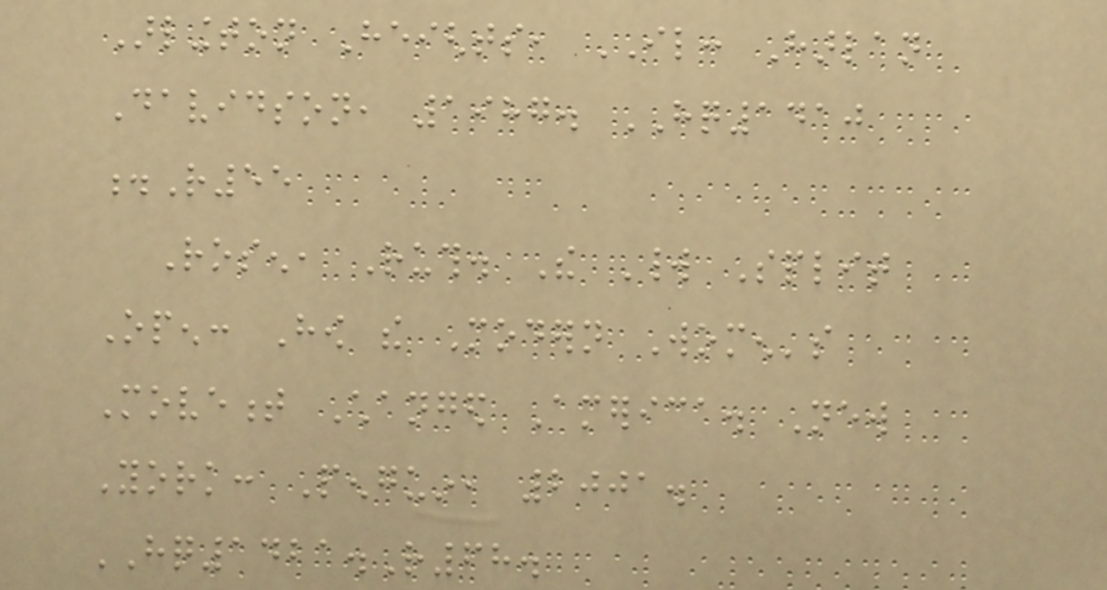Arlington Heights, IL: Harlan
Davidson, 1987. HQ1410
.R55
Rosen, Ruth. The World Split
Open: How the Modern Women's
Movement Changed America. New
York: Penguin, 2001.
HQ1421.R68.
